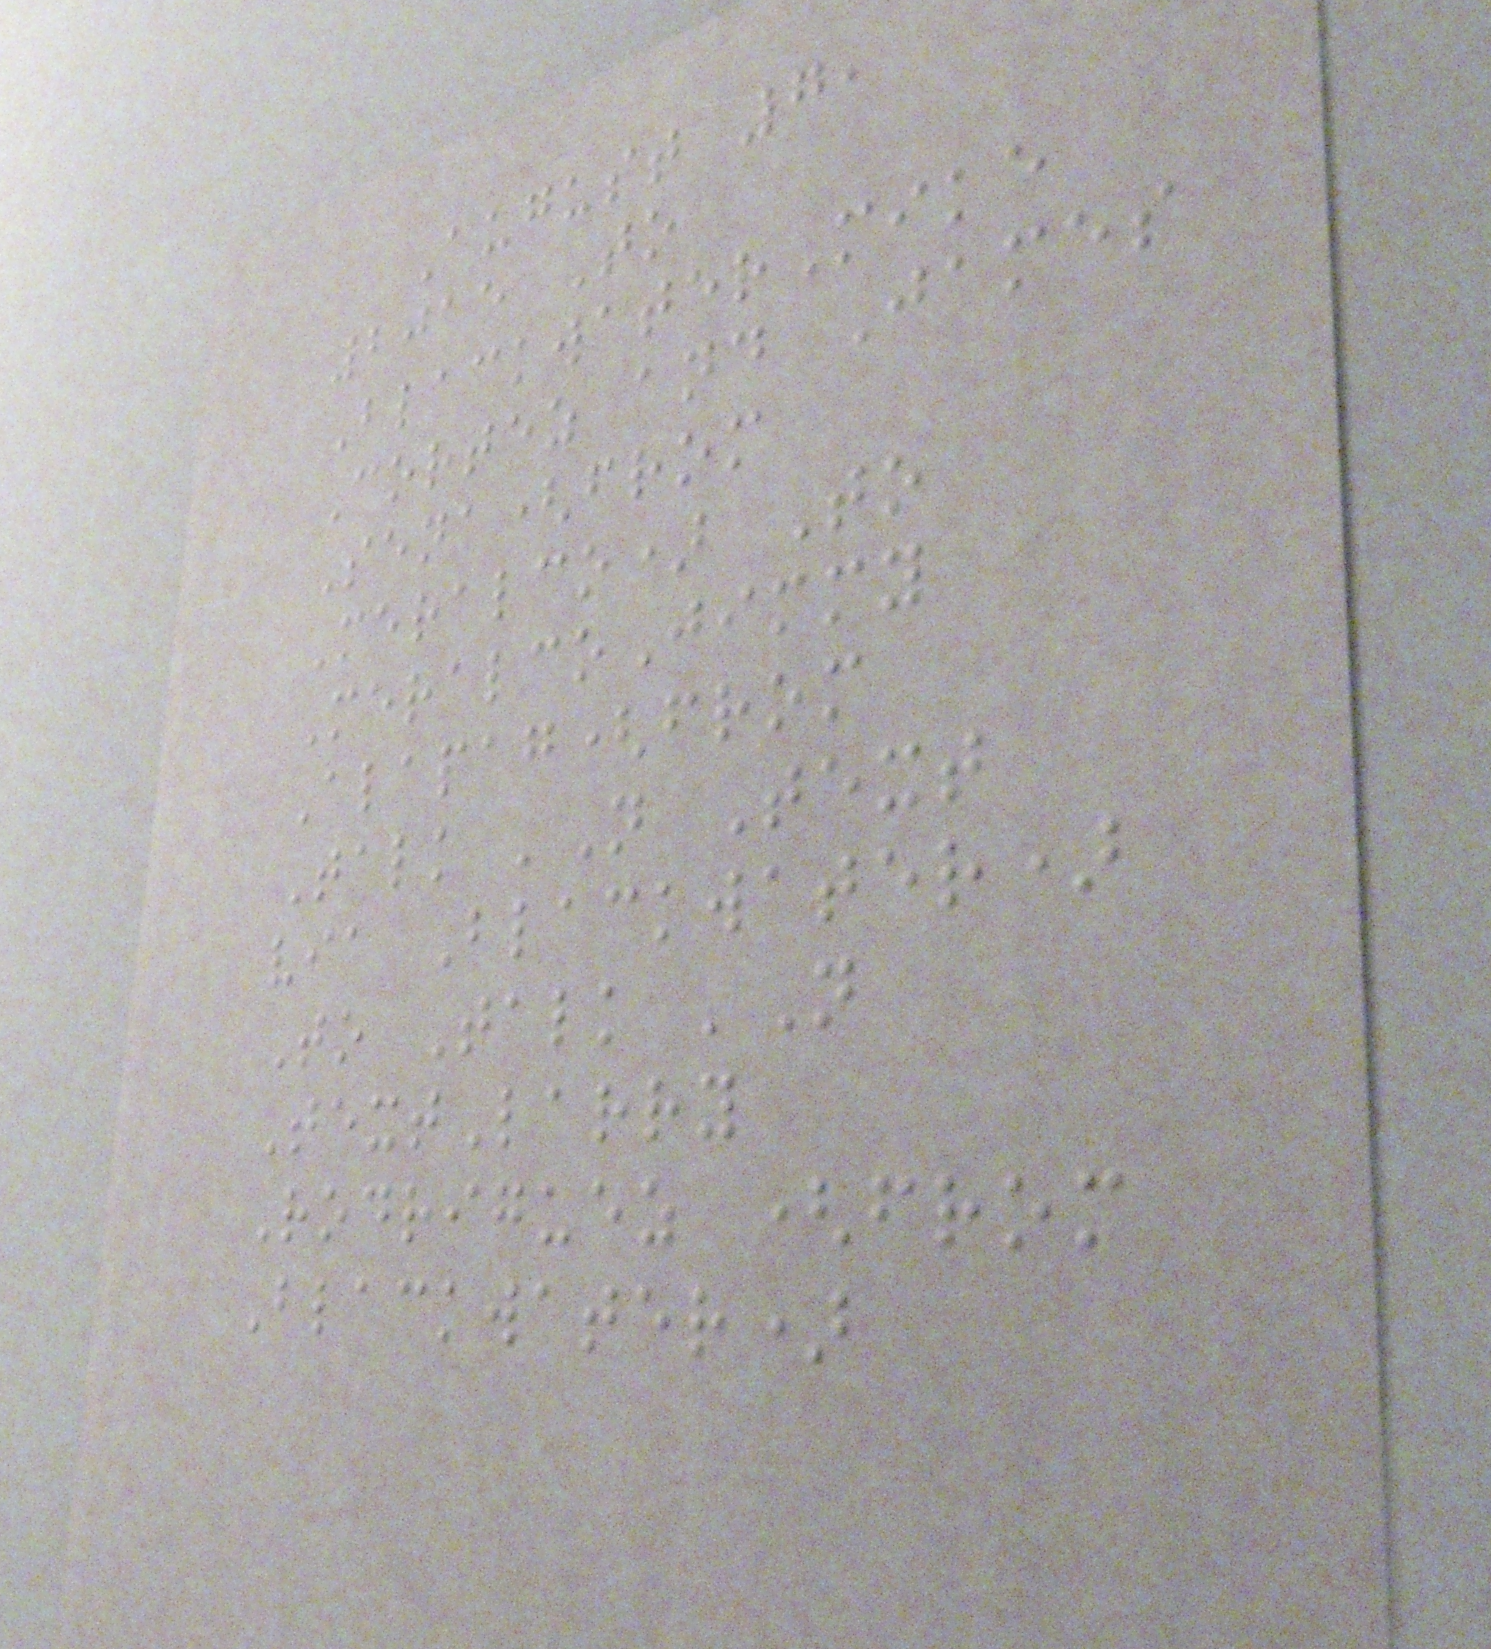August 7,
2015 To
BlackwaterMike
Cortez and James
Sena(from
Meralco) To
MeralcoJimmy
Alapag(from
Talk 'N Text
via Blackwater)
To Talk 'N
TextLarry
Rodriguez (from
Blackwater)
